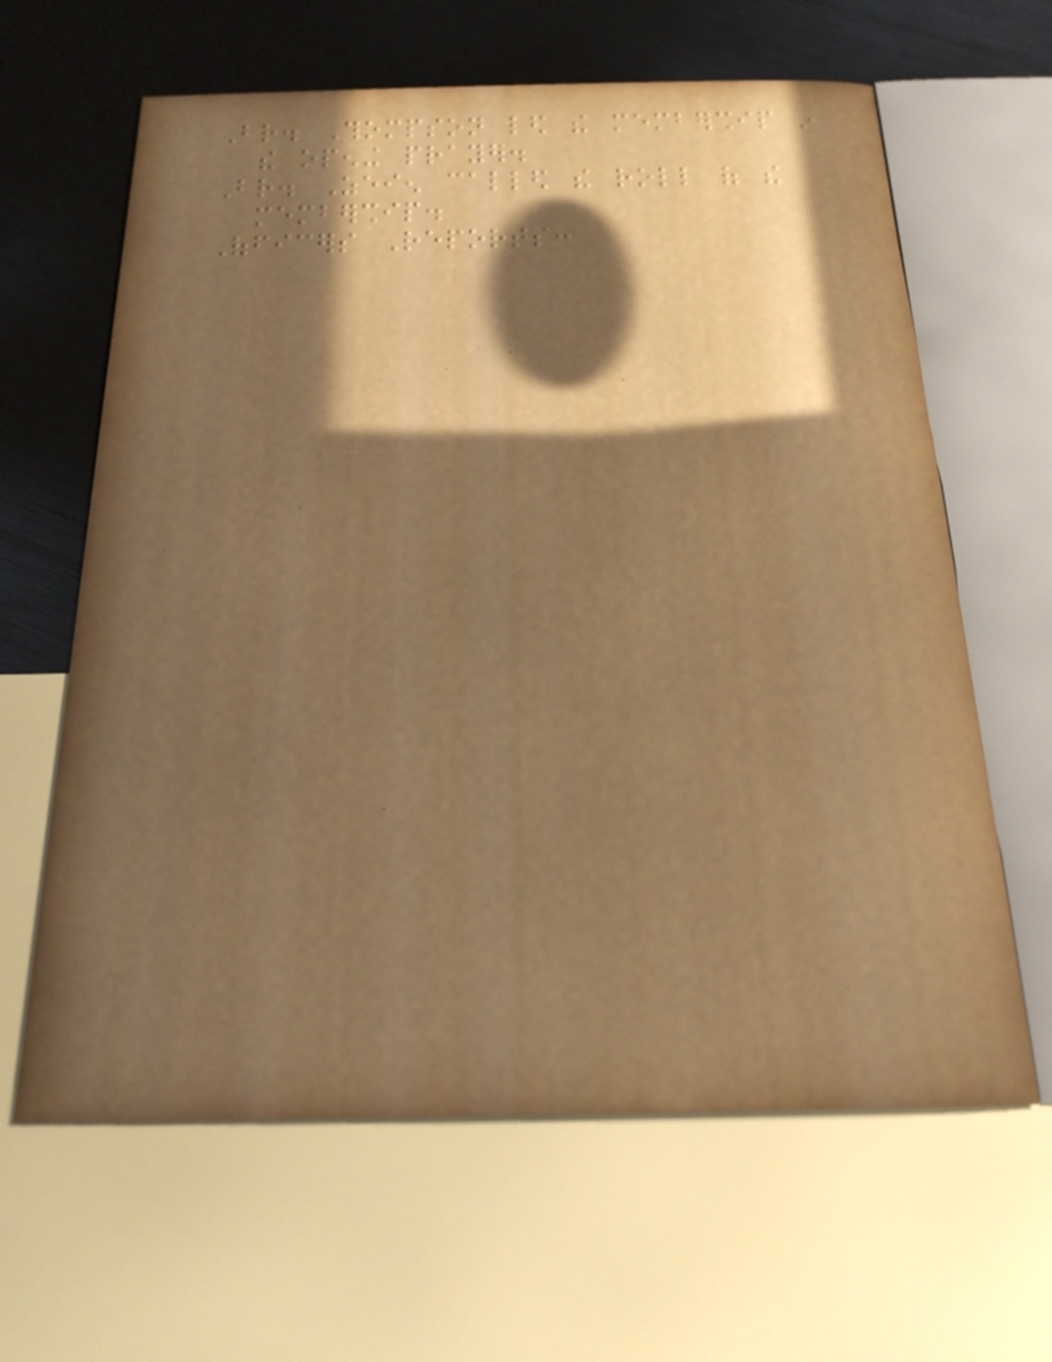Br. Thompson led the membership in
the opening prayer.
Br. Zeien called the roll of the
membership.
Officers Reports:
